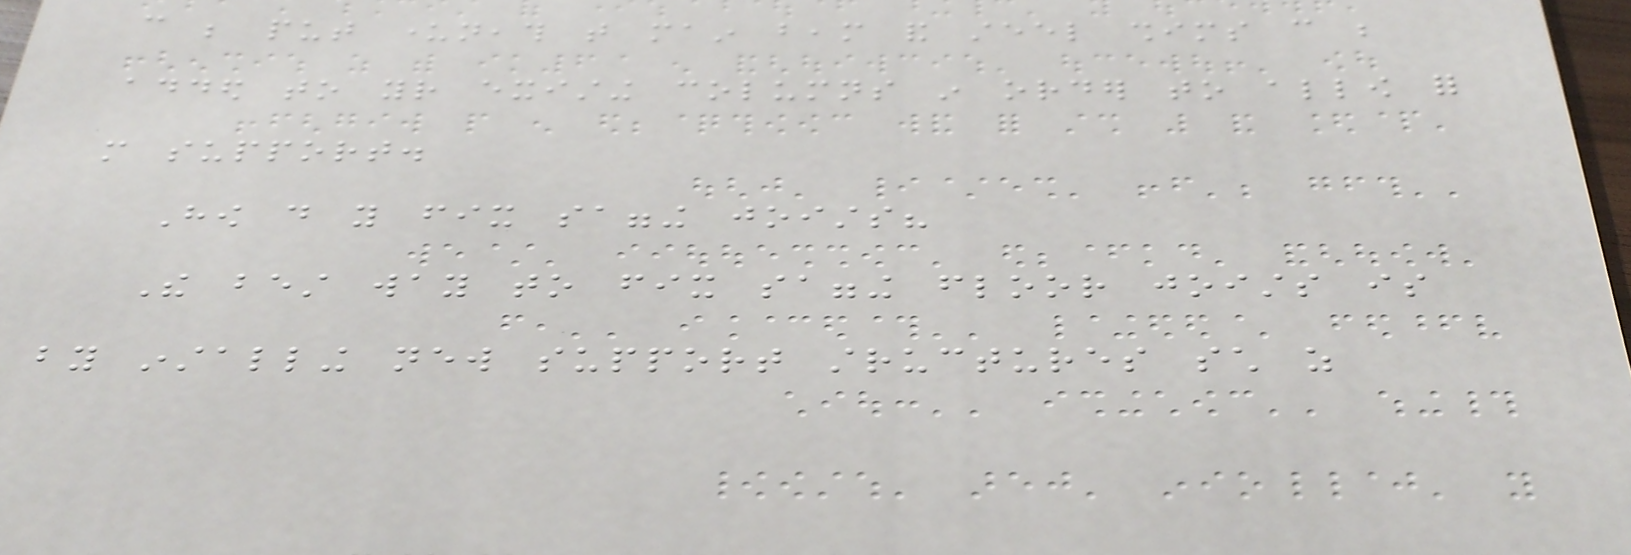can be put underneath that main beam and steel shims can be
added to your existing columns in order to allow for
more support.
How do you fix sagging joists?
The best way to fix sagging floor joists is
by installing new support structures such as
